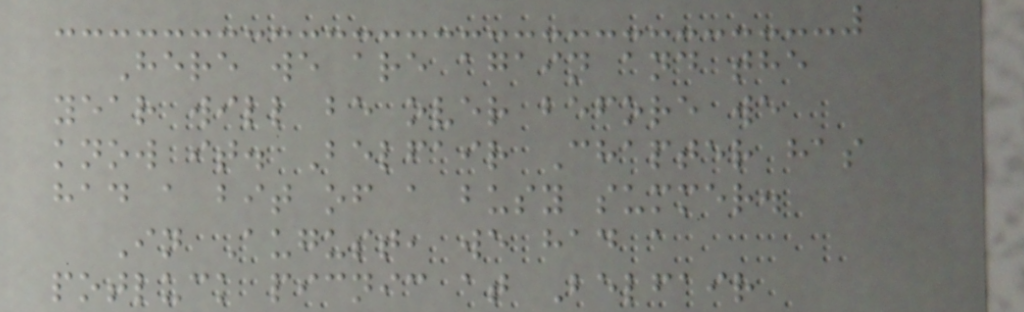Here we are again and the
year will be over before we
know it. Belfair Chapter has
had a bit of a busy summer.
In August, we had a
potluck picnic at Belfair
